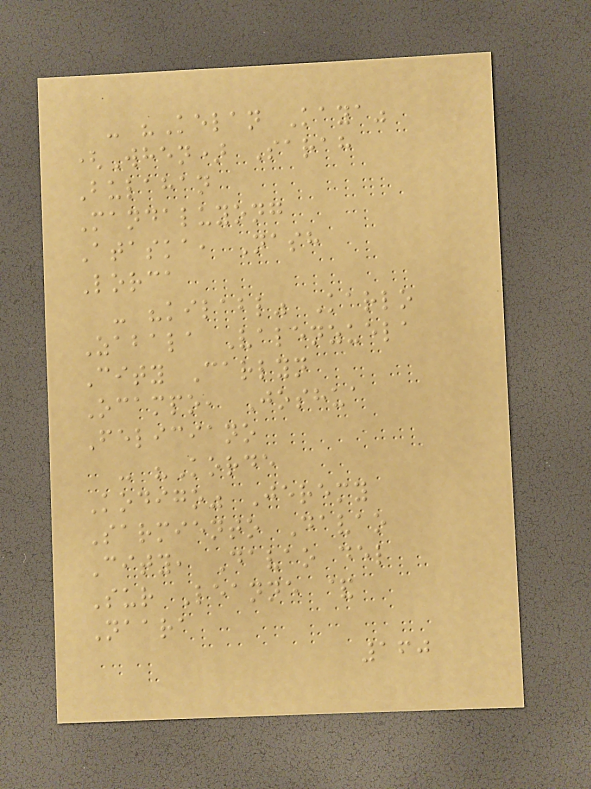- "Kelan Kaya"
(When) Sarah
Bulahan
Mandaluyong
Ataska, Nash
Lorca
- "kilabl" Karlo
Zabala Valenzuela
City Carlyn
Ocampo, Joshua
Feliciano
- "Korde
Kodigo" Jeremy
Sarmiento Davao
City, Davao del
Sur Leanne &
Naara
160
